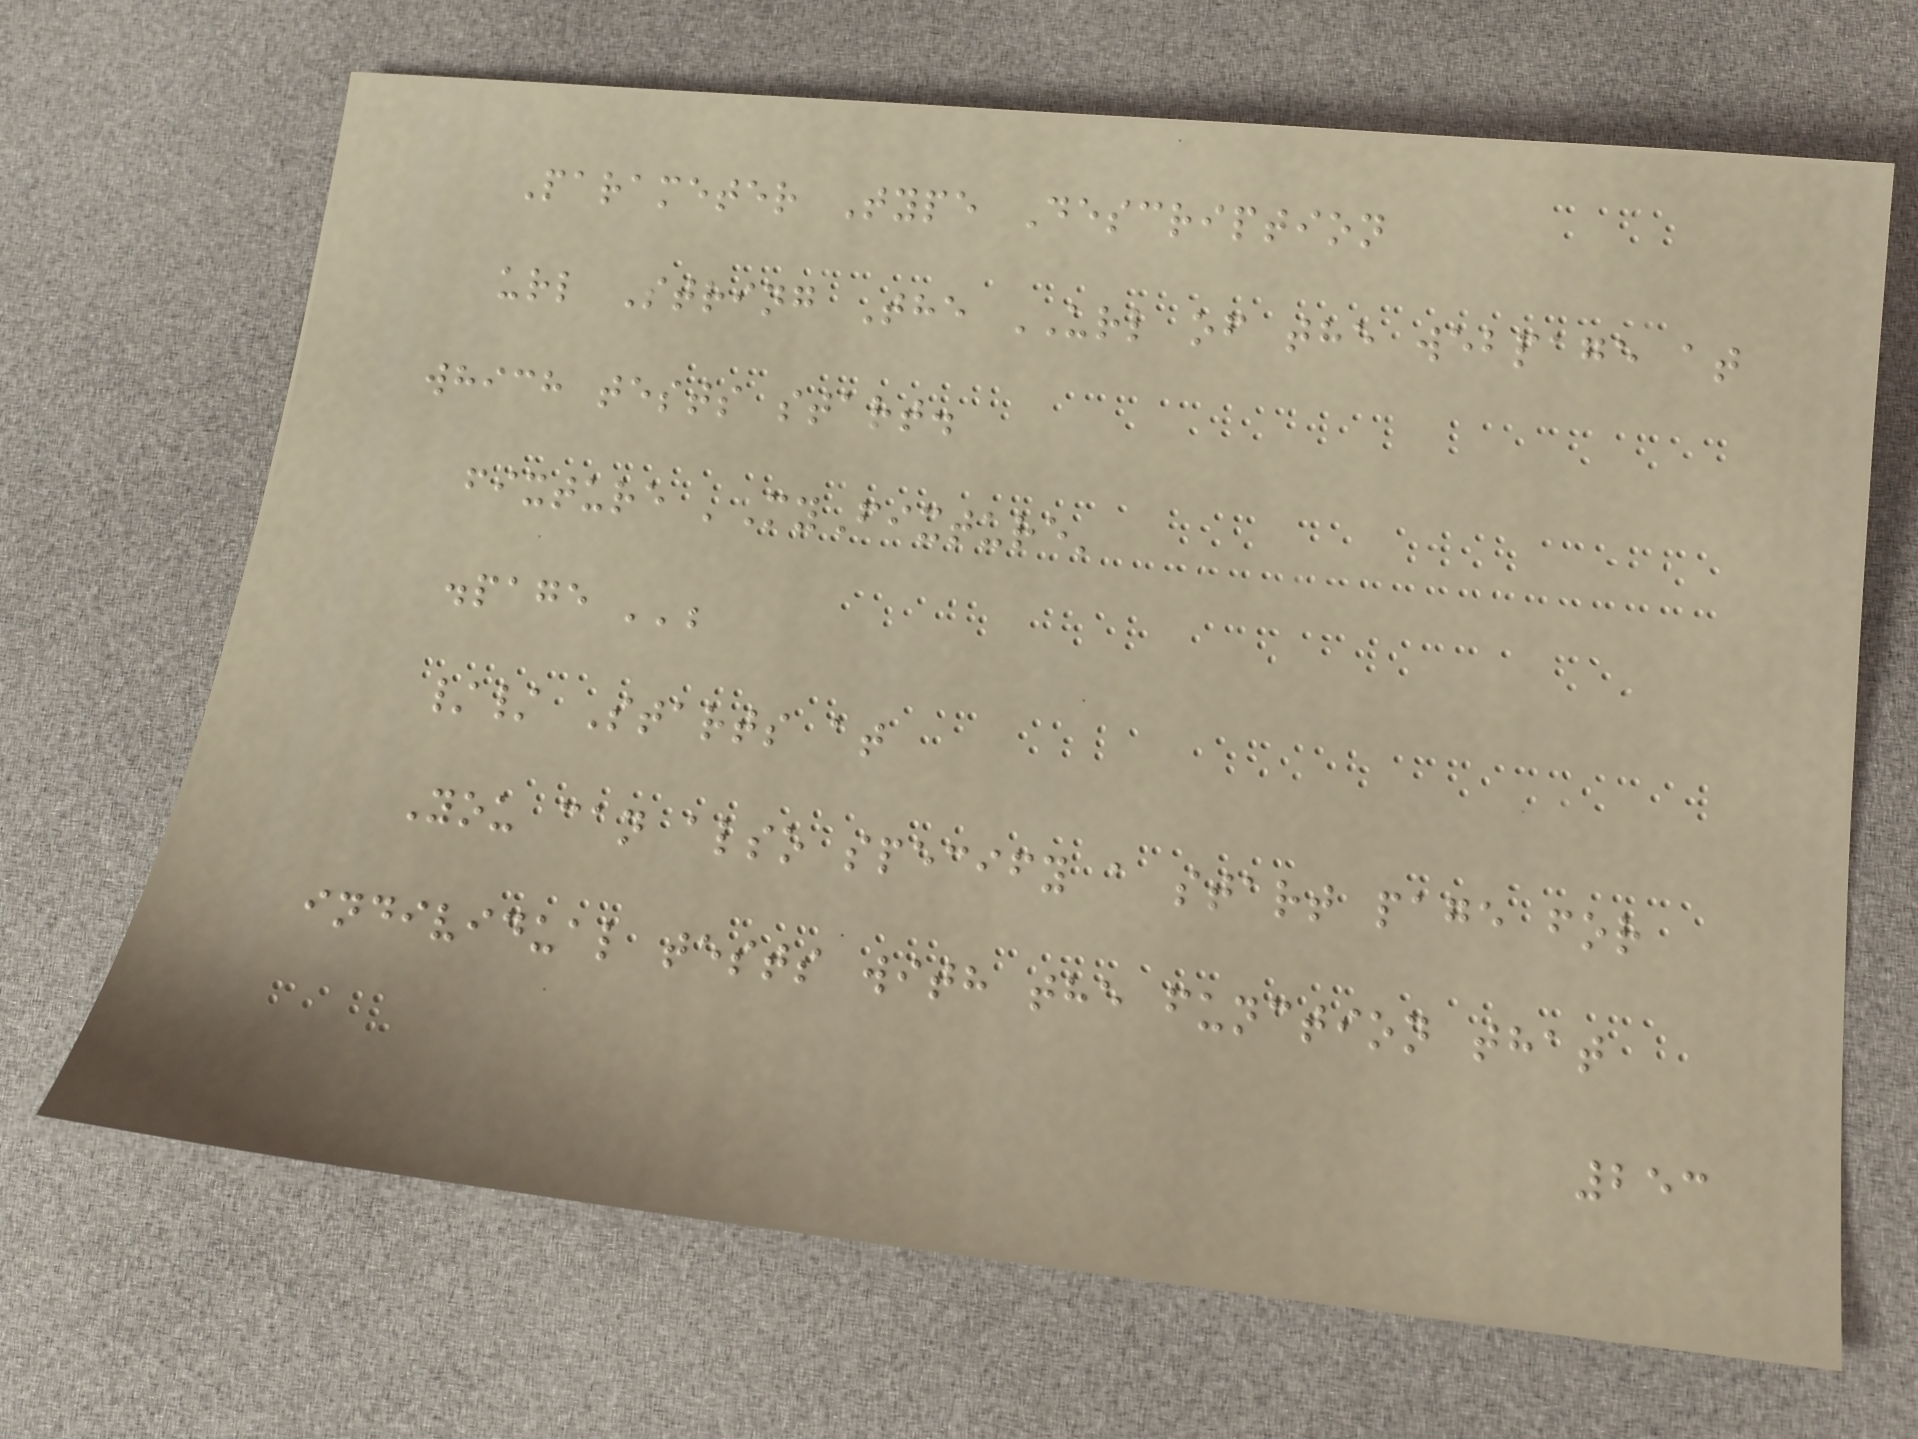Parameter Type Description
url String The URL of the webpage at
which tests start.
fixture 'MyFixture'
.page '';
// Starts at
You can also specify a start page for
individual tests with the function that
253
